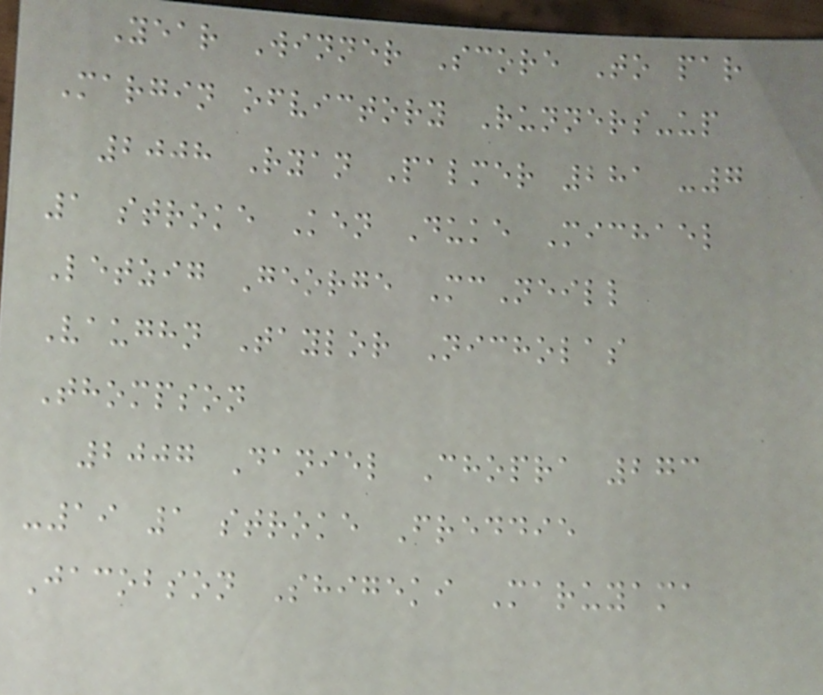Year Winner Score To par
Margin ofvictory Runners-up
2008 Ryan Palmer 281 -7
1 stroke Ken Duke Michael
Letzig George McNeill
Vaughn Taylor Nicholas
Thompson
2007 Daniel Chopra 273
-19 1 stroke Freddie
Jacobson Shigeki Maruyama
